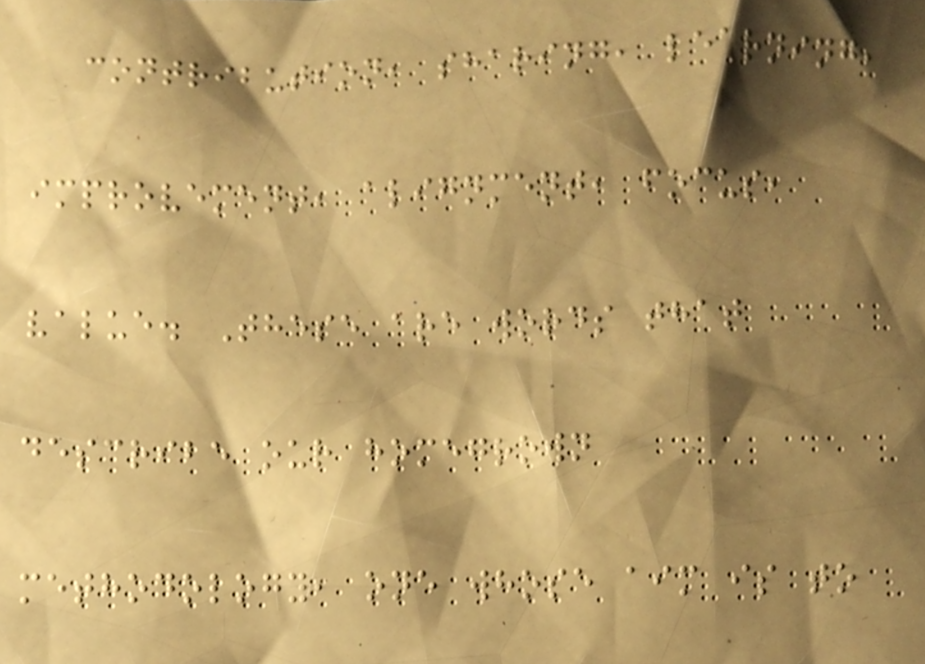contribution, sharing, learning,
improvement, alignment, focus,
value. These are words that
describe our homegrown
methodology, one whose aim is to
